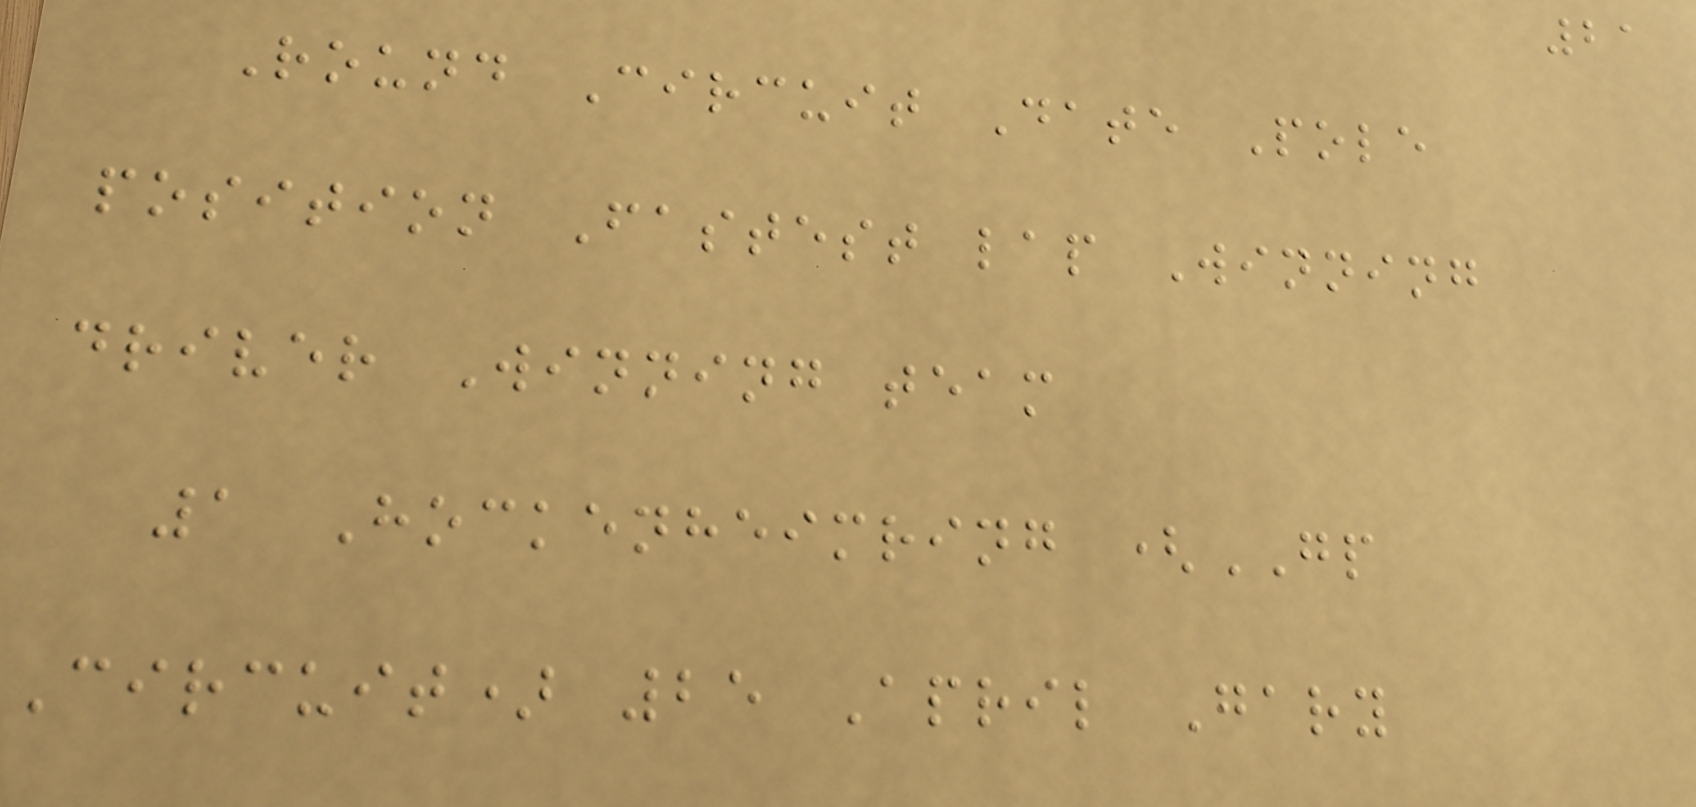21
Round Circuit Date Pole
position Fastest lap Winning
driver Winning team
1 Hockenheimring (GP
Circuit) 25 April Gary
